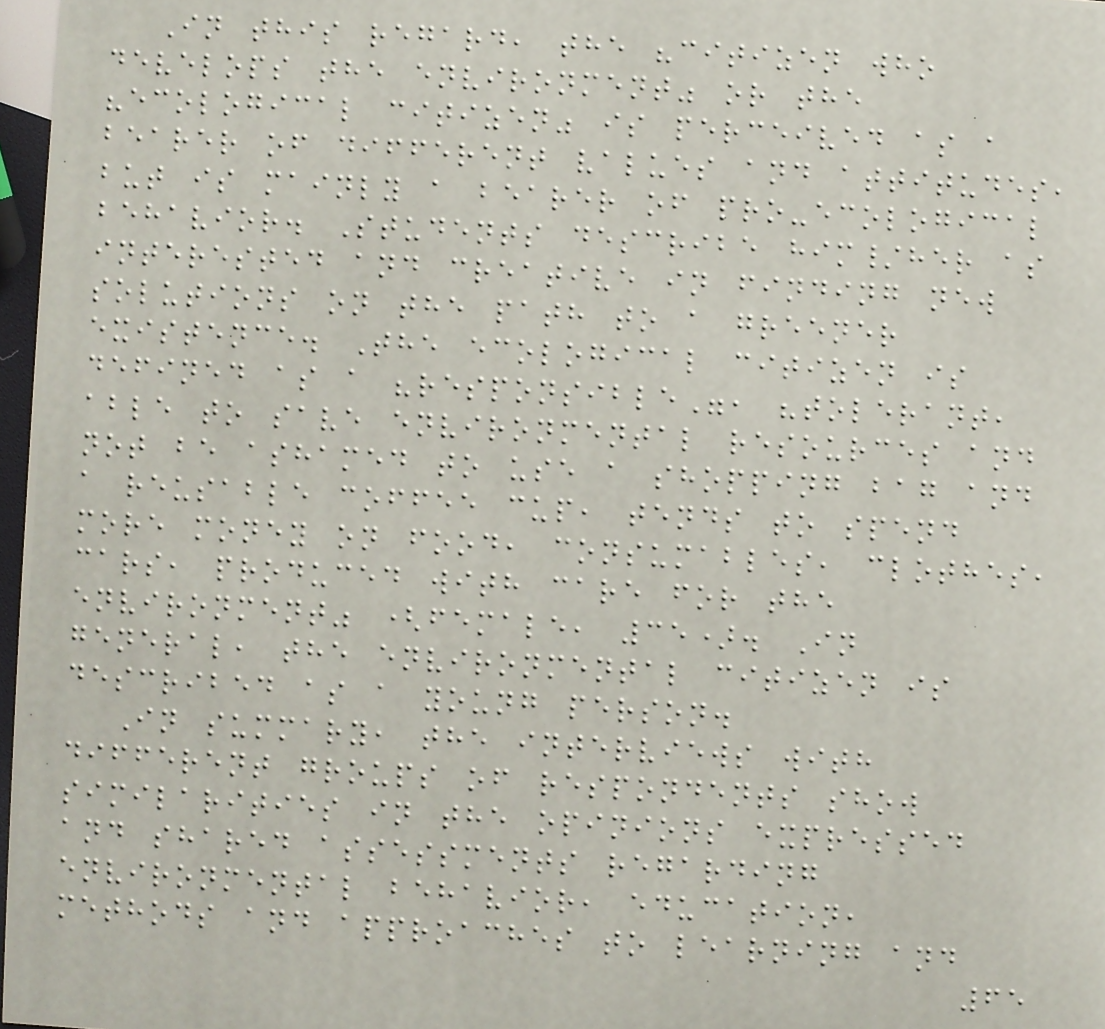In this regard, the "citizen who
develops the environment" or the
"ecological citizen" is perceived as a
bearer of different values and attitudes,
but is mainly a bearer of pro-ecological
behavior. Students describe him/her as
interested and creative in finding new
solutions on the path to a greener
existence. The ecological citizen is
defined as a "responsible", "tolerant,
able to save environmental resources and
not be ashamed to use a shopping bag and
a reusable coffee cup, tends to spend
more money on food, consumables, clothes,
cars, produced with care for the
environment" (female, 35). In
general, the environmental citizen is
described as a young person.
In summary, the interviews with
different groups of respondents show
similarities in the opinions expressed
and shared assessments regarding
environmental behavior, education,
methods and approaches to learning and
65
